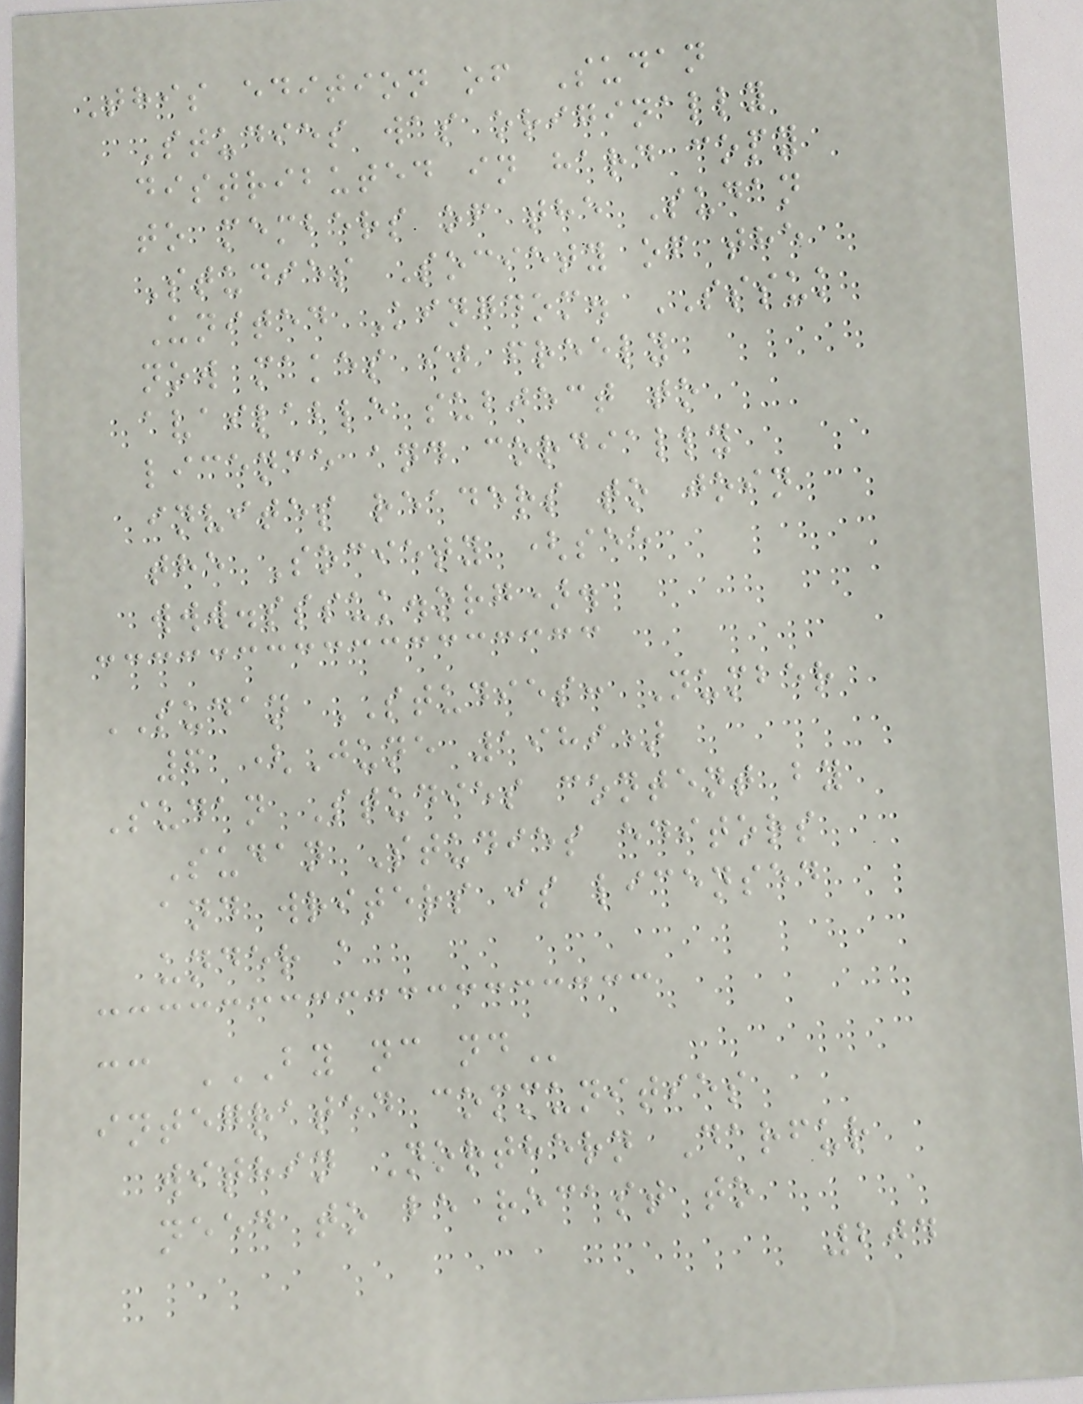This edition of Sudan
Studies was originally
distributed in hard copy
to members of the Sudan
Studies Society of the
United Kingdom. SSSUK
now makes it freely
available subject to
licence and cordially
invites readers to join
the Society (see
www.sssuk.org).
SUDAN STUDIES: Number
6 (June 1989)
Sudan Studies content by
Sudan Studies editors
and writers is licensed
under a
cc BY NC ND
integrated communities
within Northern Darfur
need to be recast to
204
